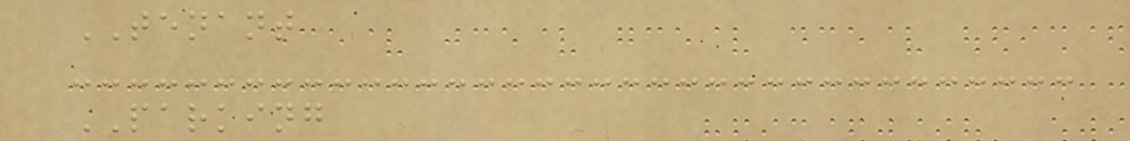TENANT
PARKING
